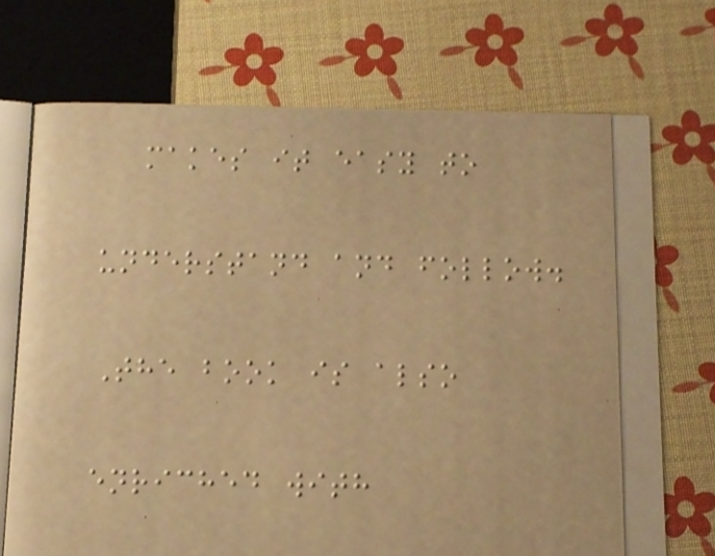makes it easy to
understand and follow.
The book is also
enriched with
